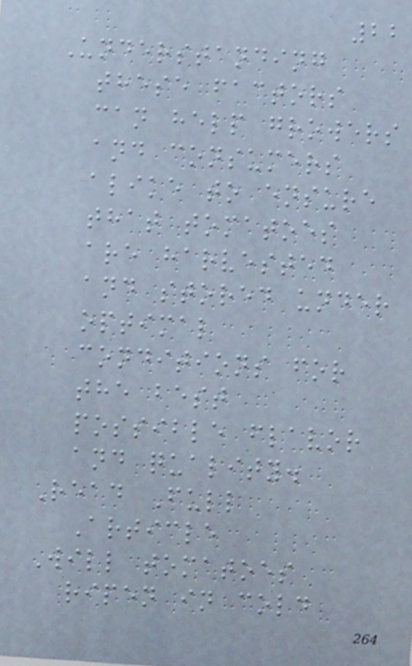22
Understanding
these factors
can help growers
and consumers
alike to ensure
that tomatoes
are harvested
and stored under
optimal
conditions for
the best
possible flavor
and quality.
Read Full
Article
Will tomatoes
ripen in cold
